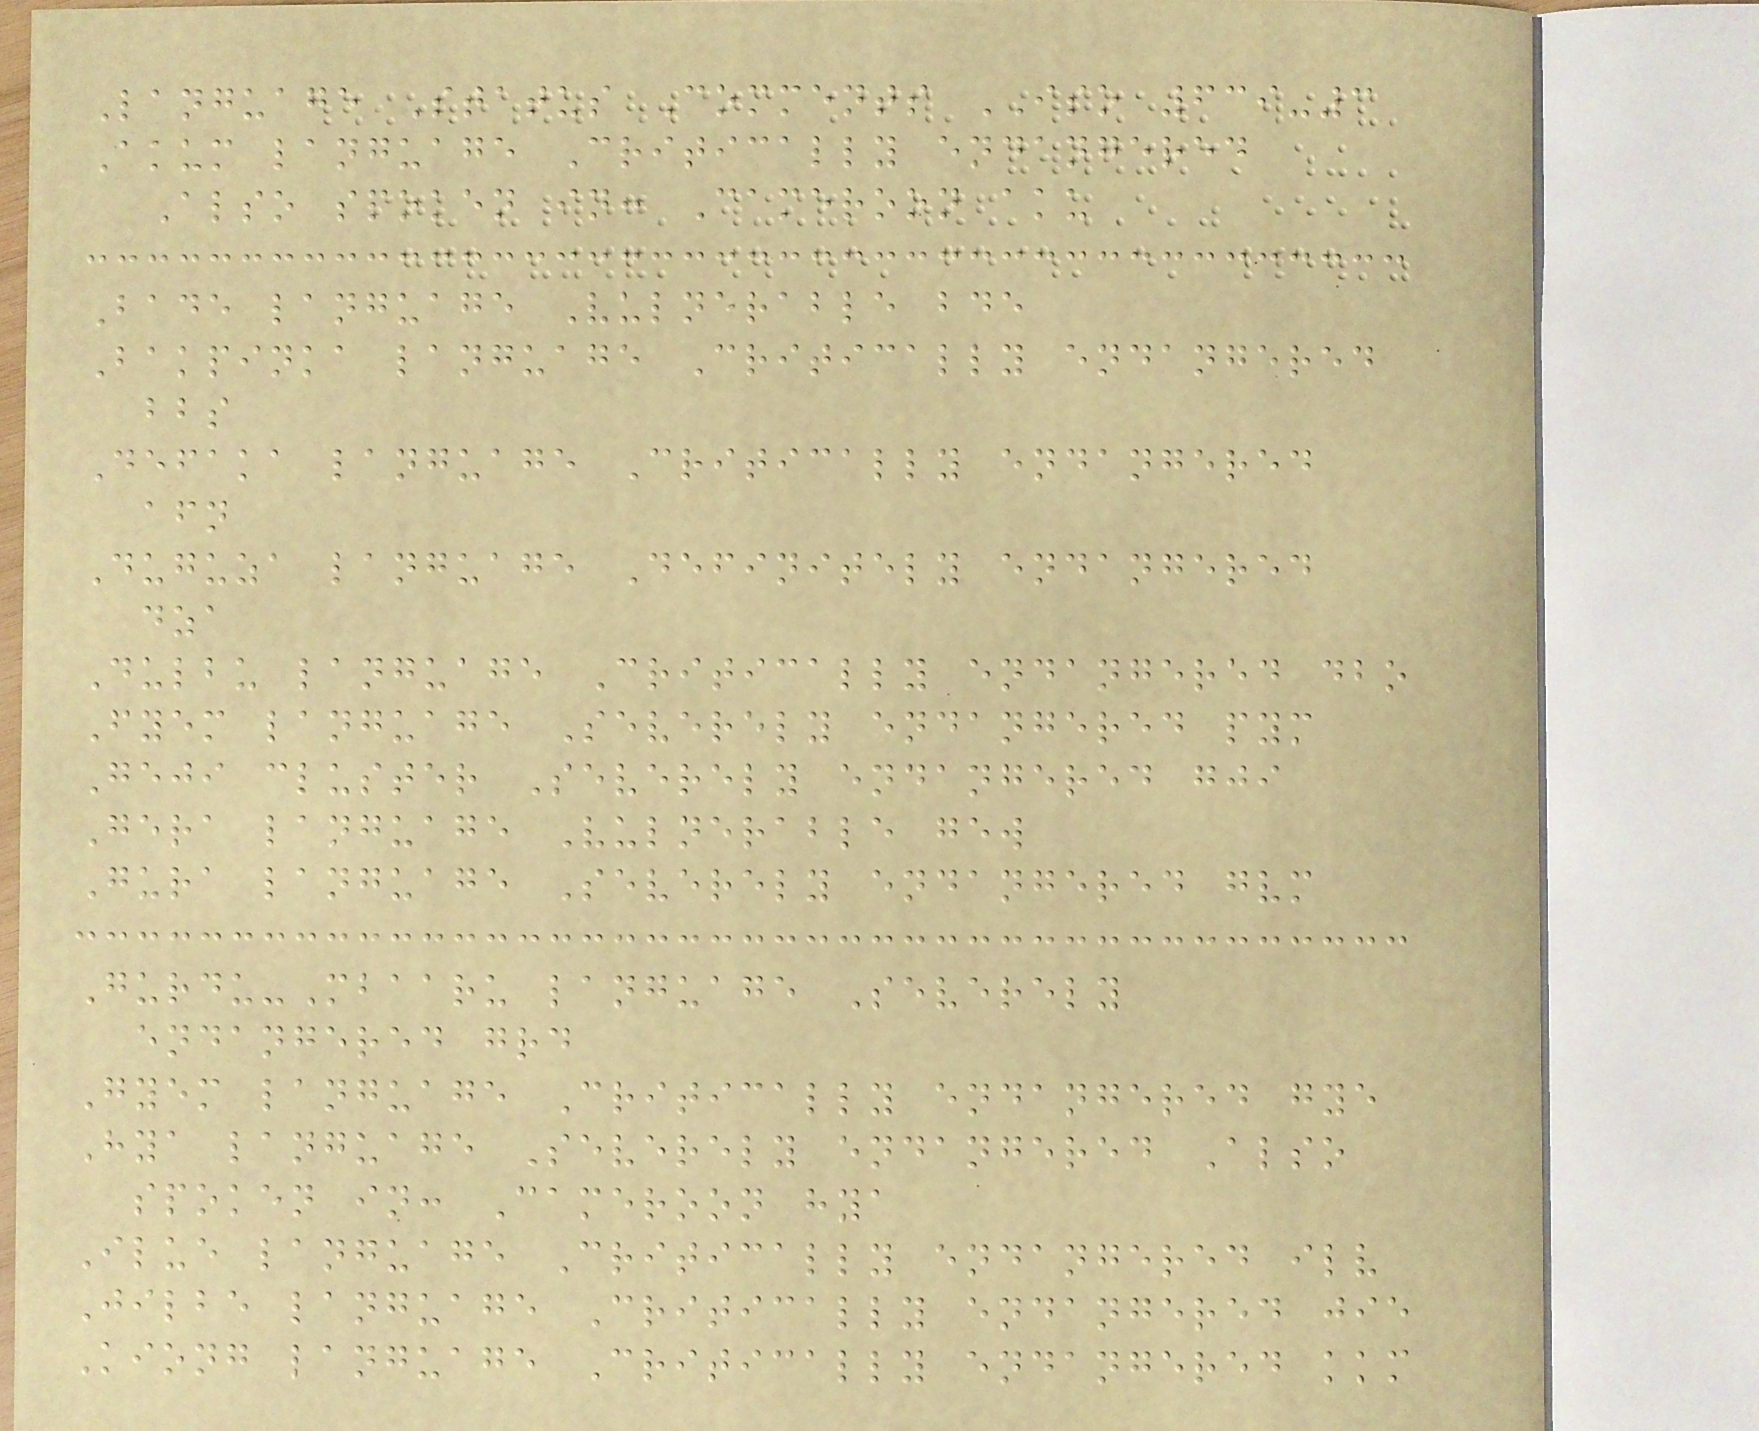Language Status Comments ISO 639-3
Akum language Critically endangered
Also spoken in: Cameroon aku
Bade language Vulnerable bde
Bakpinka language Critically endangered
bbs
Defaka language Critically endangered
afn
Duguza language Definitely endangered
dza
Dulbu language Critically endangered dbo
Fyem language Severely endangered pym
Geji cluster Severely endangered gji
Gera language Vulnerable gew
Gura language Severely endangered gvm
Gurdu-Mbaaru language Severely
endangered grd
Gyem language Critically endangered gye
Hya language Severely endangered Also
spoken in: Cameroon hya
Ilue language Critically endangered ilv
Jilbe language Critically endangered jie
Kiong language Critically endangered kkm
